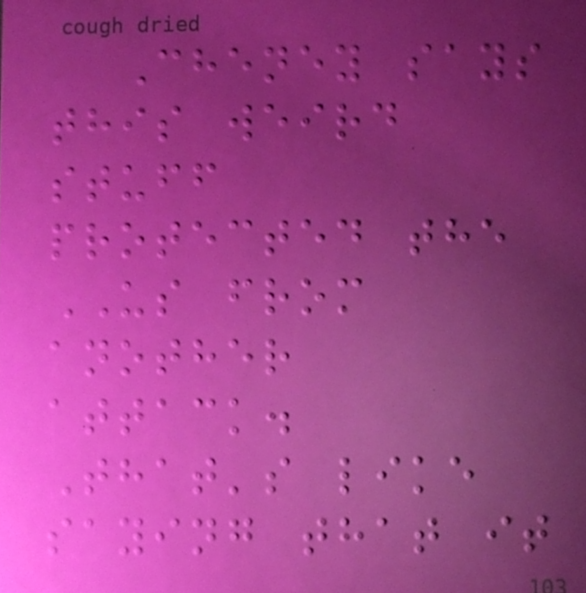Cheney says
this weird
stuff
protected the
US from
another
attack.
That's like
saying that it
